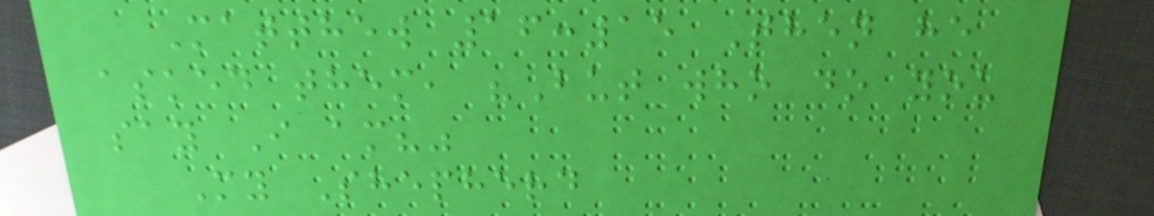Matthew 16:15 Then he
asked them, "But who do you
say I am?"
My Shepherd
